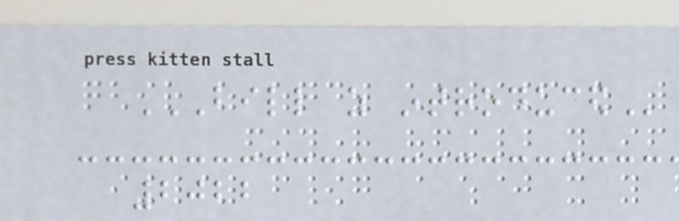BILL AS INTRODUCED
2022
